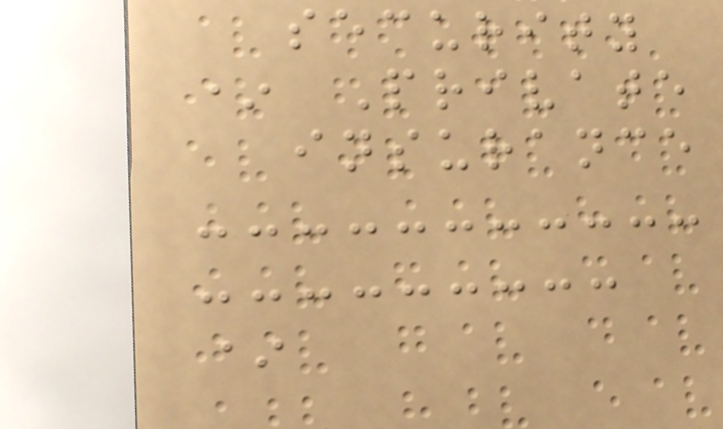security
* Private
insurance
*
